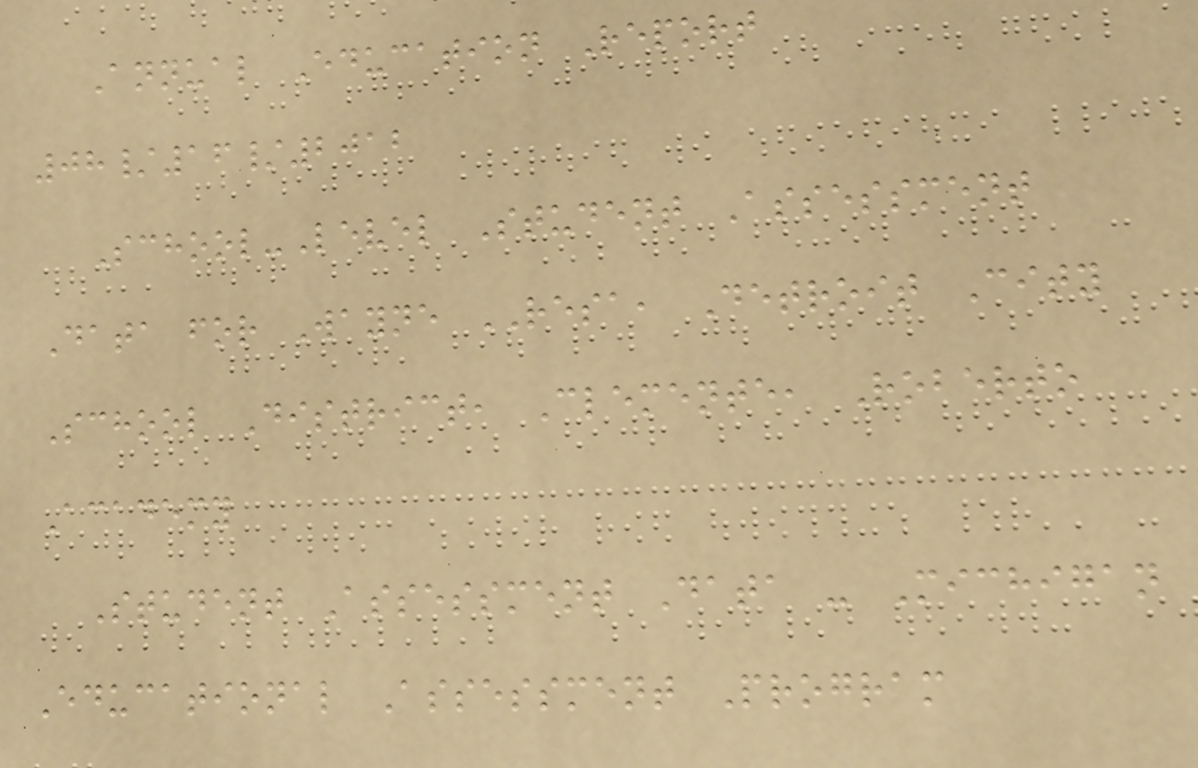Annual Education Report
08/16/2012
School-Level Student Assessment
Data for Wayne RESA, Detroit City
School District, Clemente, Roberto
Academy
Student Assessment Data - Michigan
Educational Assessment Program
